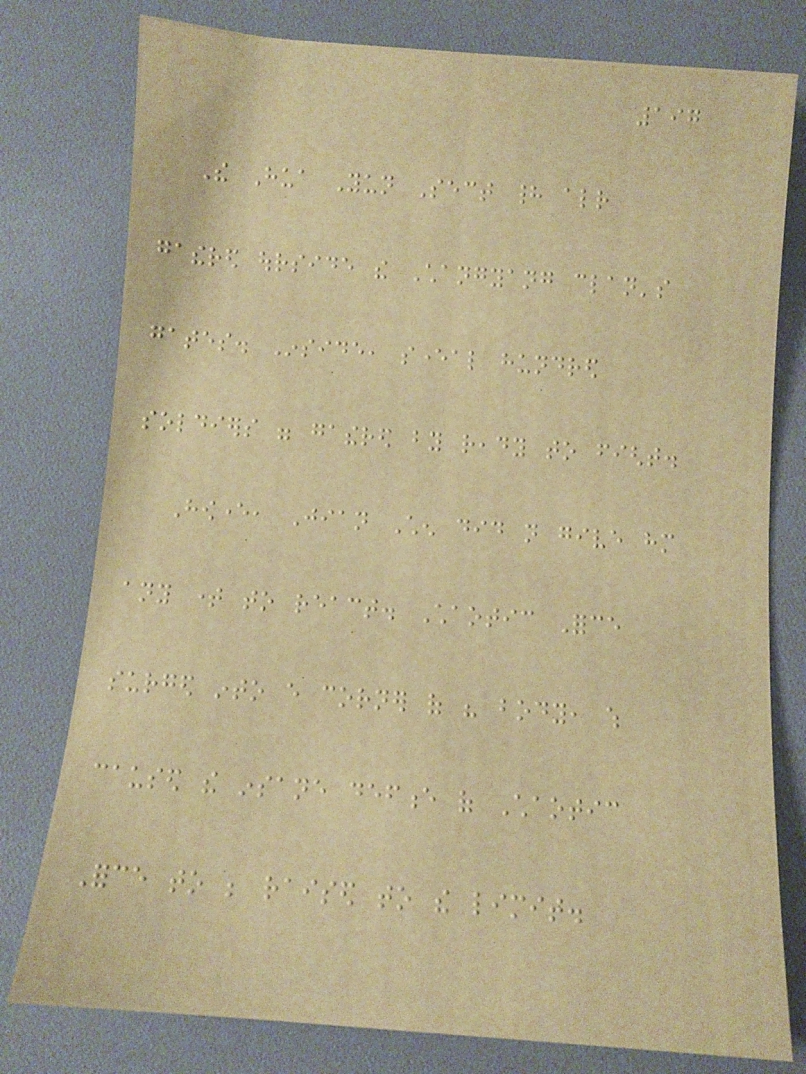197
The Hua Yun Sect had already
gathered ourside the Changyang clan's
gates. Inside, several hundred
soldiers were gathered by ready to fight.
However, Jian Chen did not give him
any time to react. Chaotic Force
surged into every corner of his body, which
caused the insane defence of Chaotic
Force to be raised to the limit.
